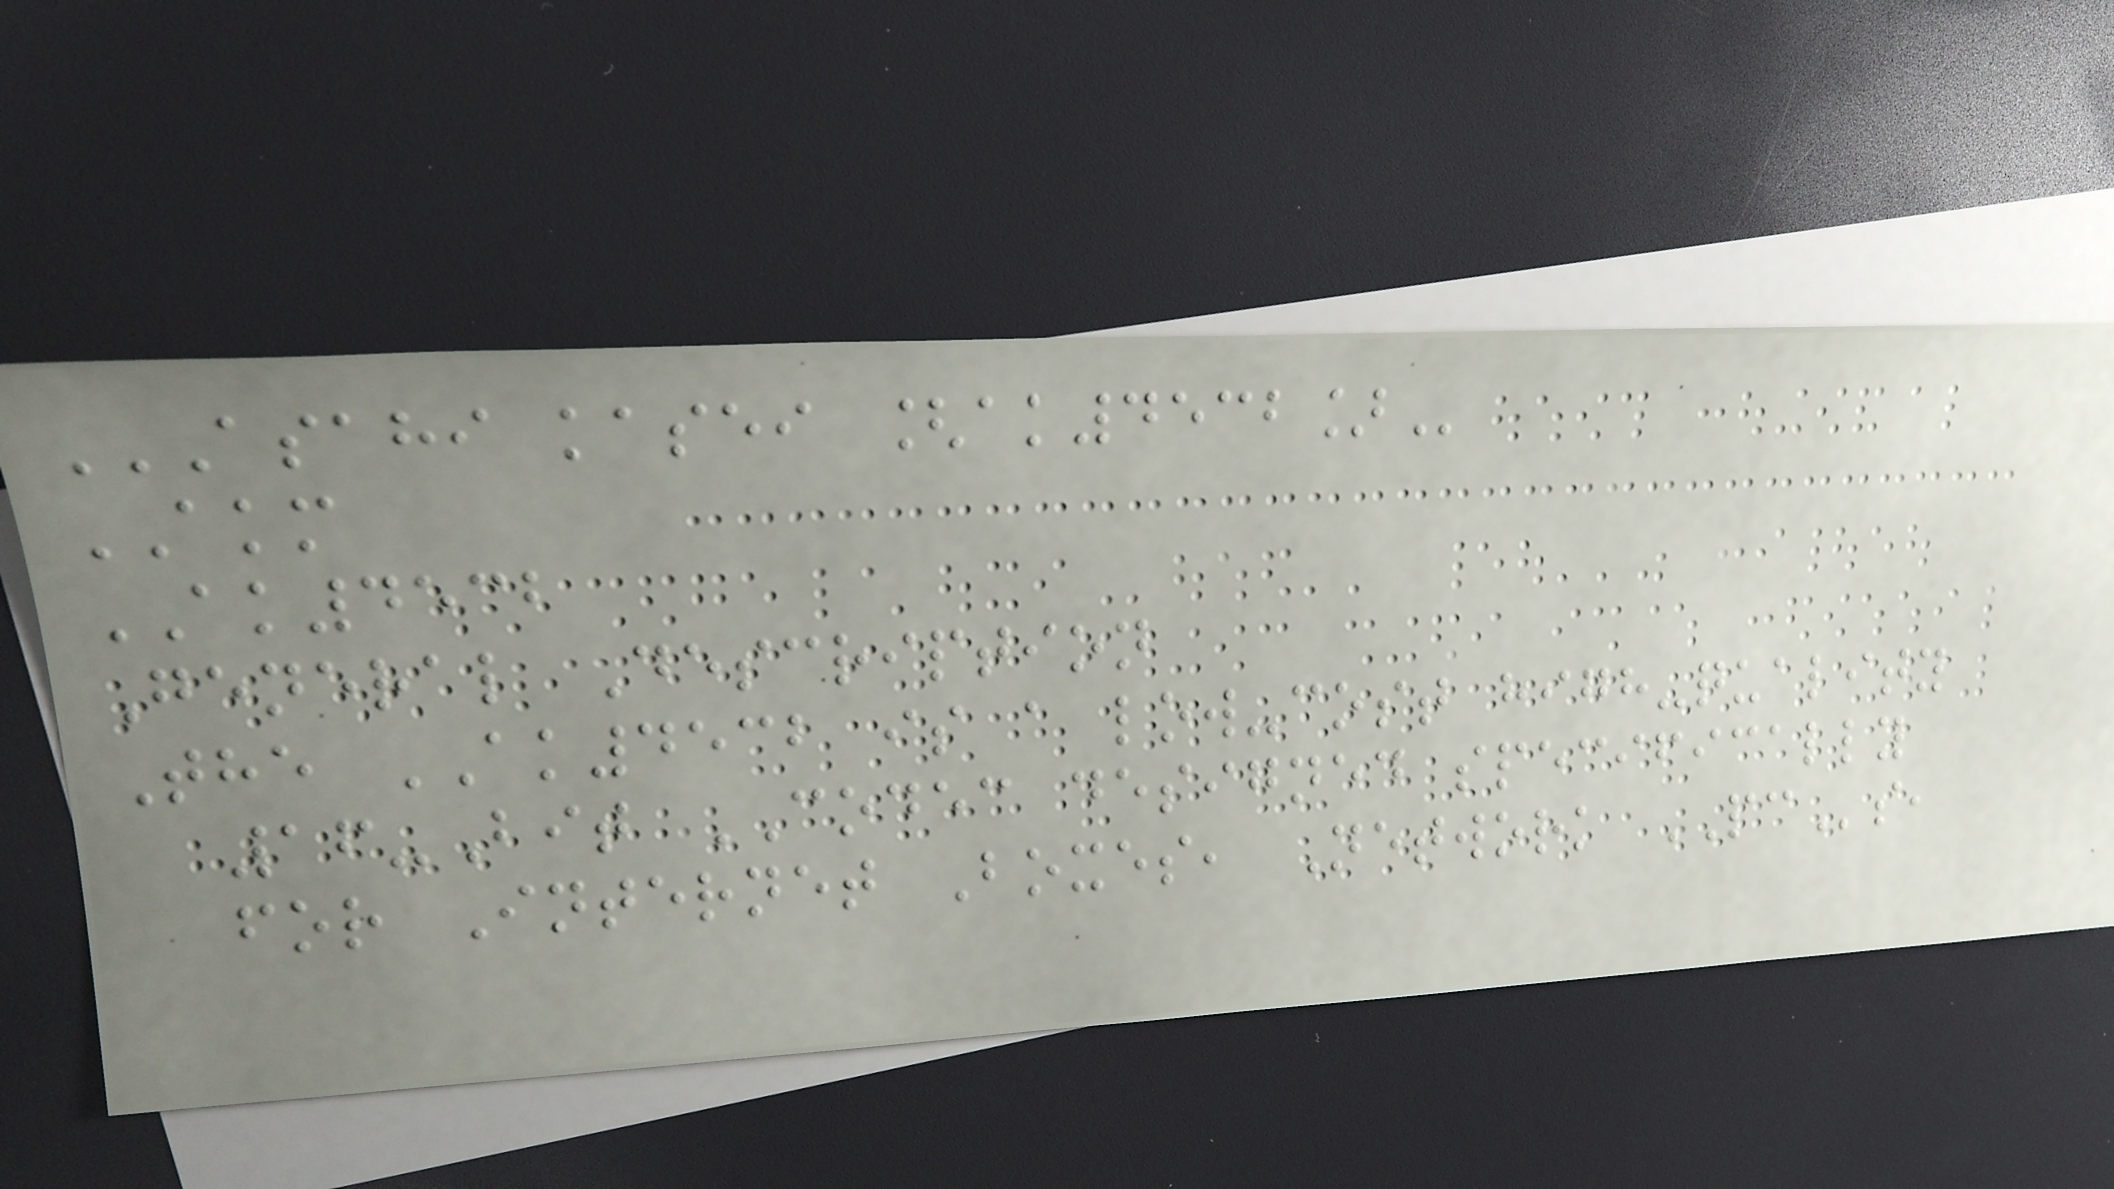ASAHI KASEI [AK4532]
AKM
AK4532
General Description
The AK4532 is a low-cost high-quality
16-Bit CODEC designed specifically
for Internet Boxes, Network PCs,
